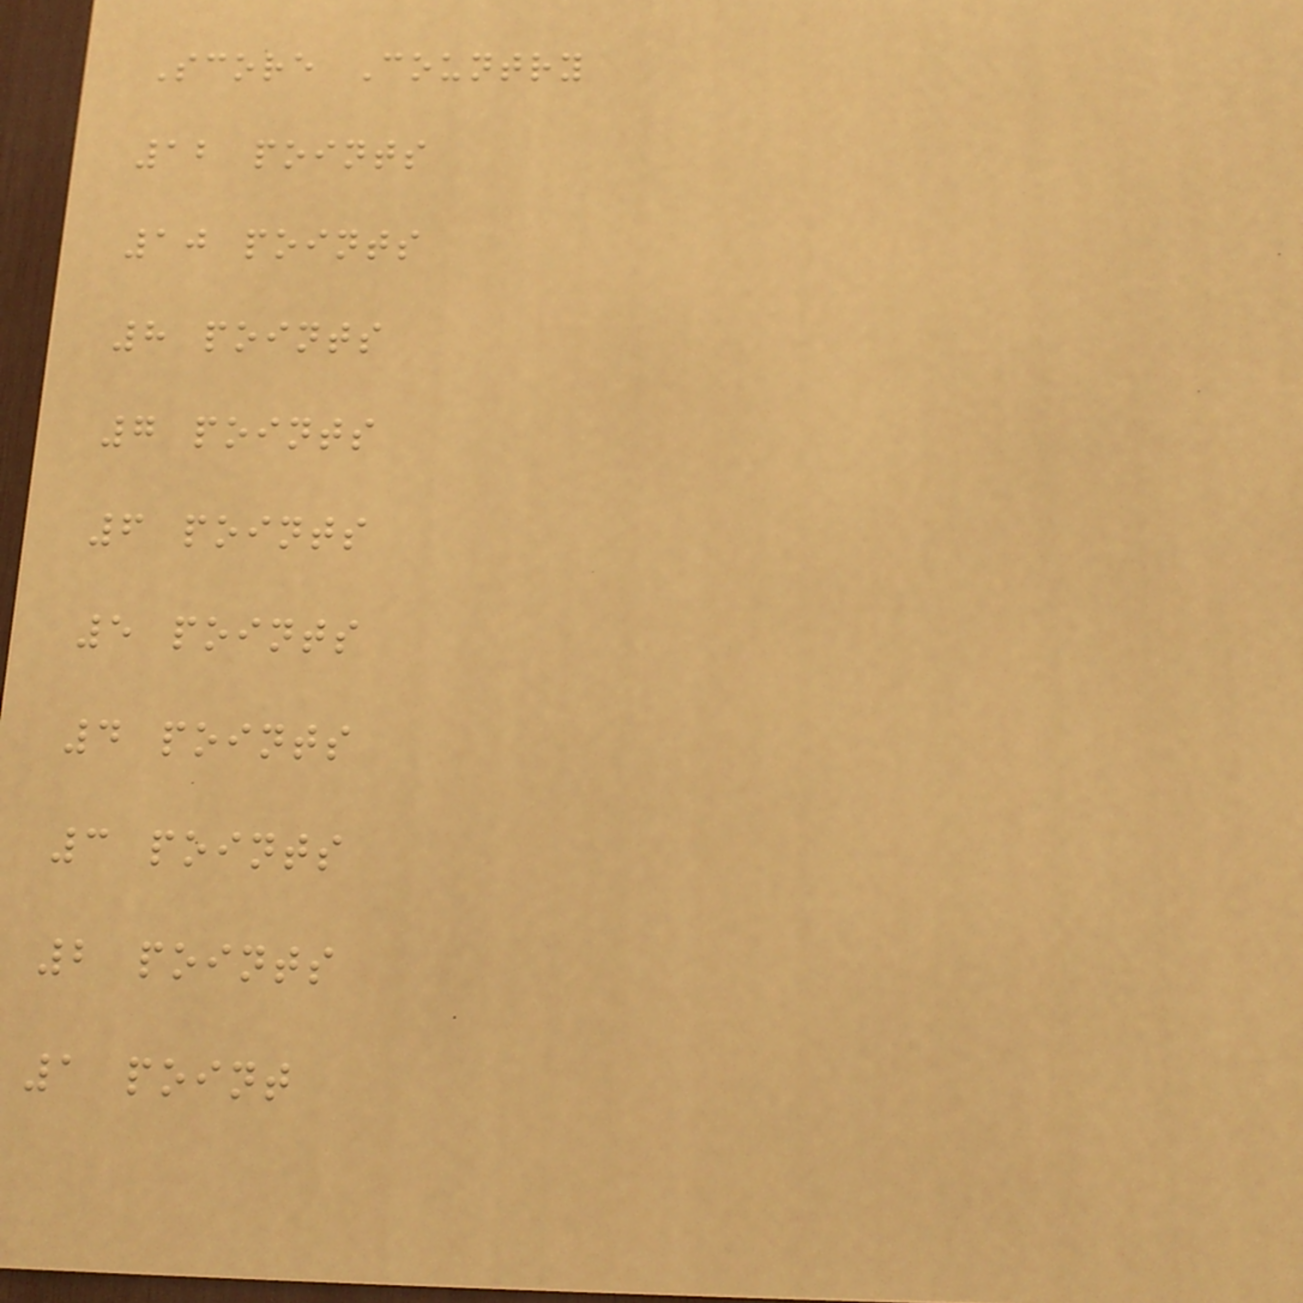Score Country
12 points
10 points
8 points
7 points
6 points
5 points
4 points
3 points
2 points
1 point
